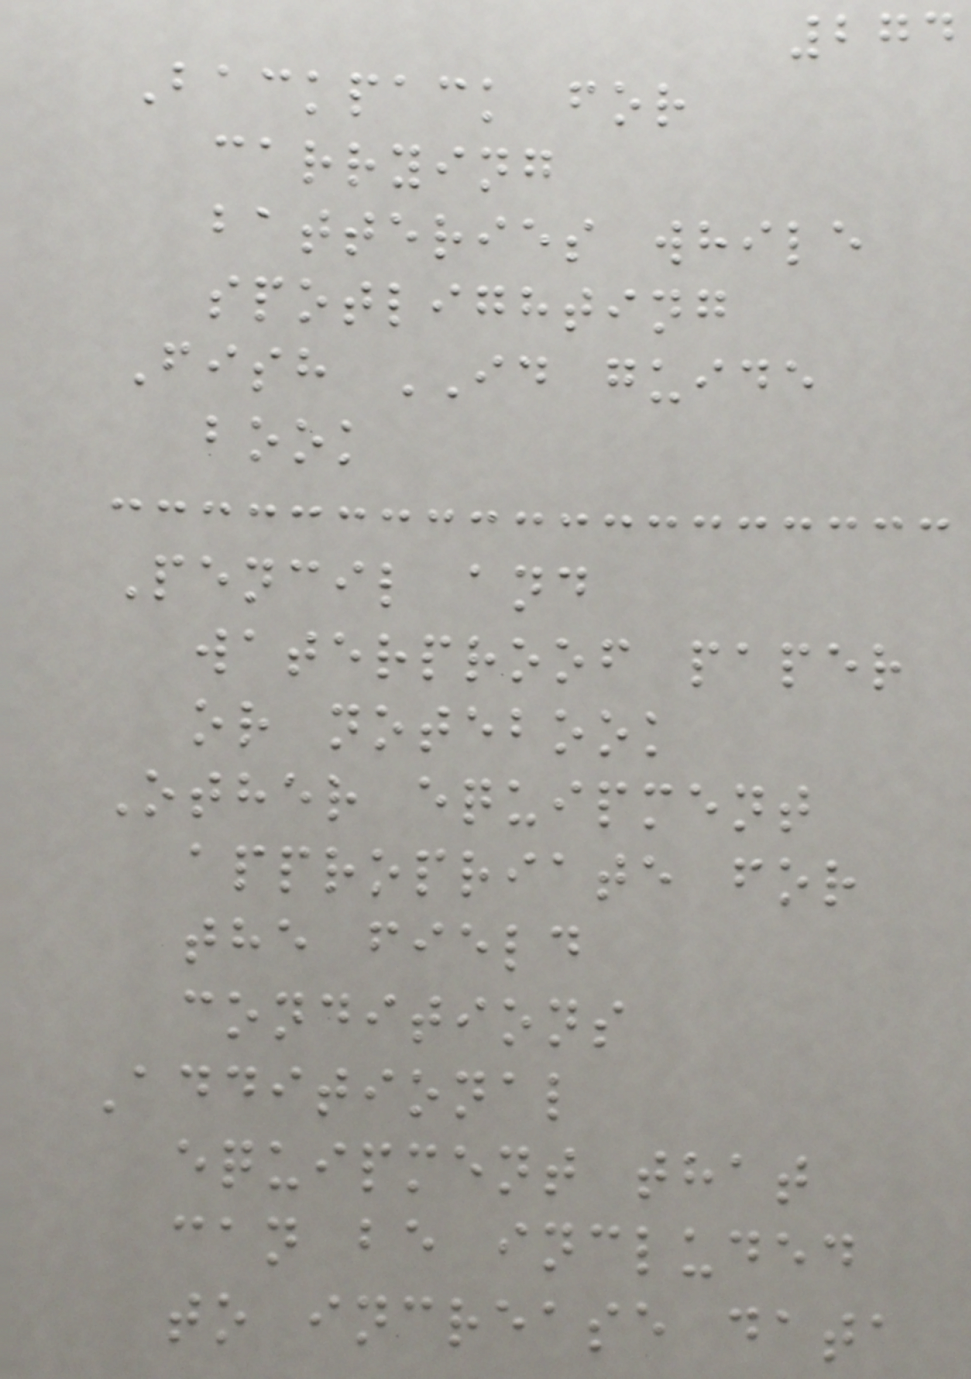274
Backpack for
carrying
batteries while
spotlighting
Fish ID guide
book
Pencil and
waterproof paper
or notebook
Other equipment
appropriate for
the field
conditions
Additional
equipment that
can be included
to increase data
